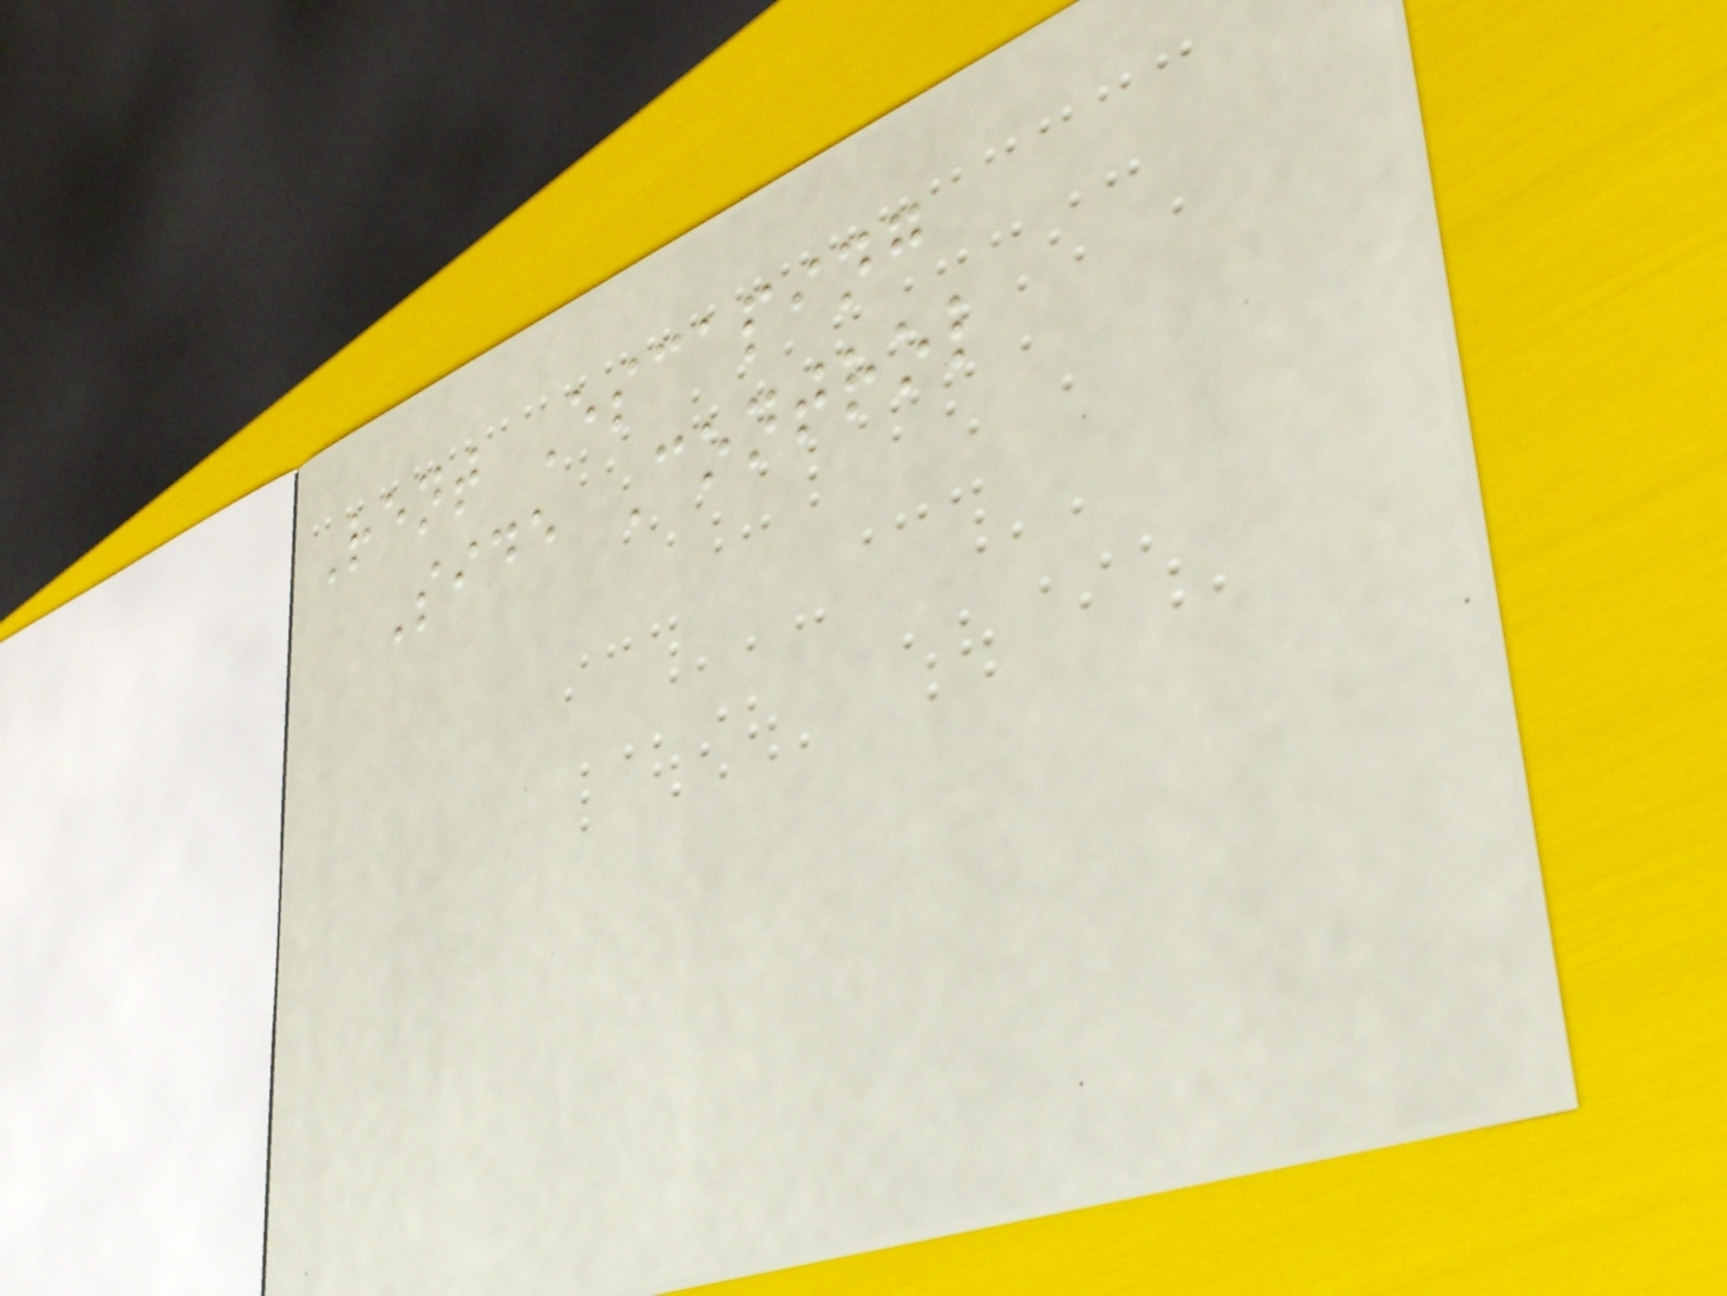Rent Escaping
Side Control
